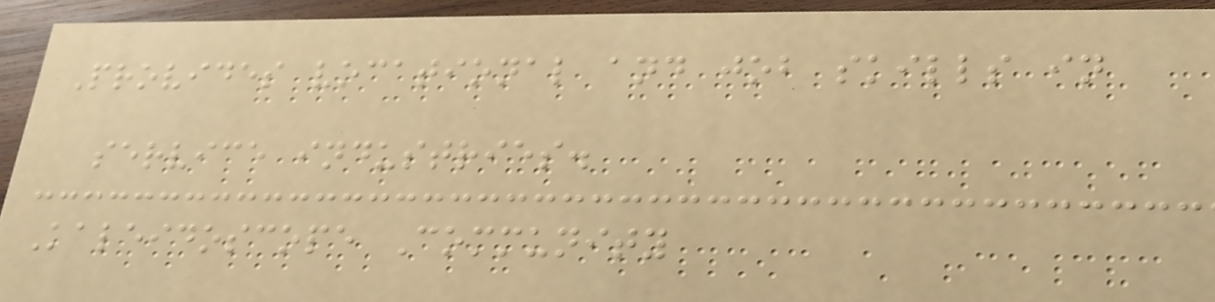Provides vocational and job skills in
service industries.
Kaleidoscope Community
